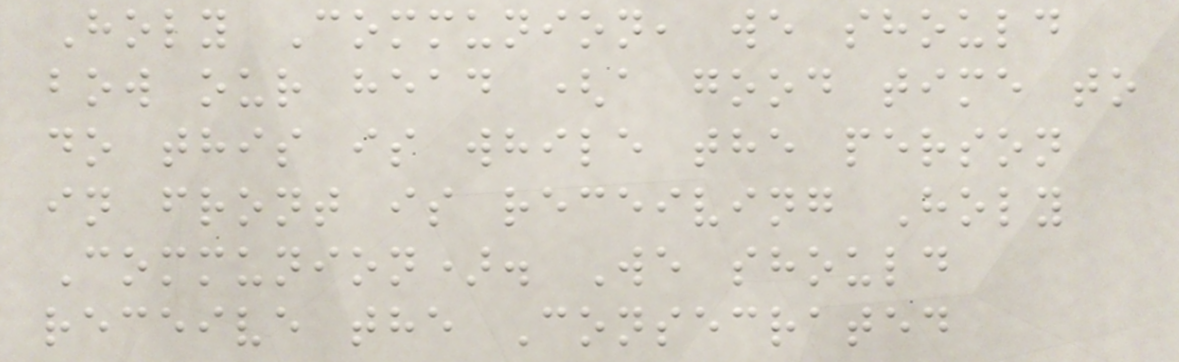Holy Communion, we should
bow our head (a good time to
do this is while the person
in front is receiving Holy
Communion). We should
receive the Consecrated
